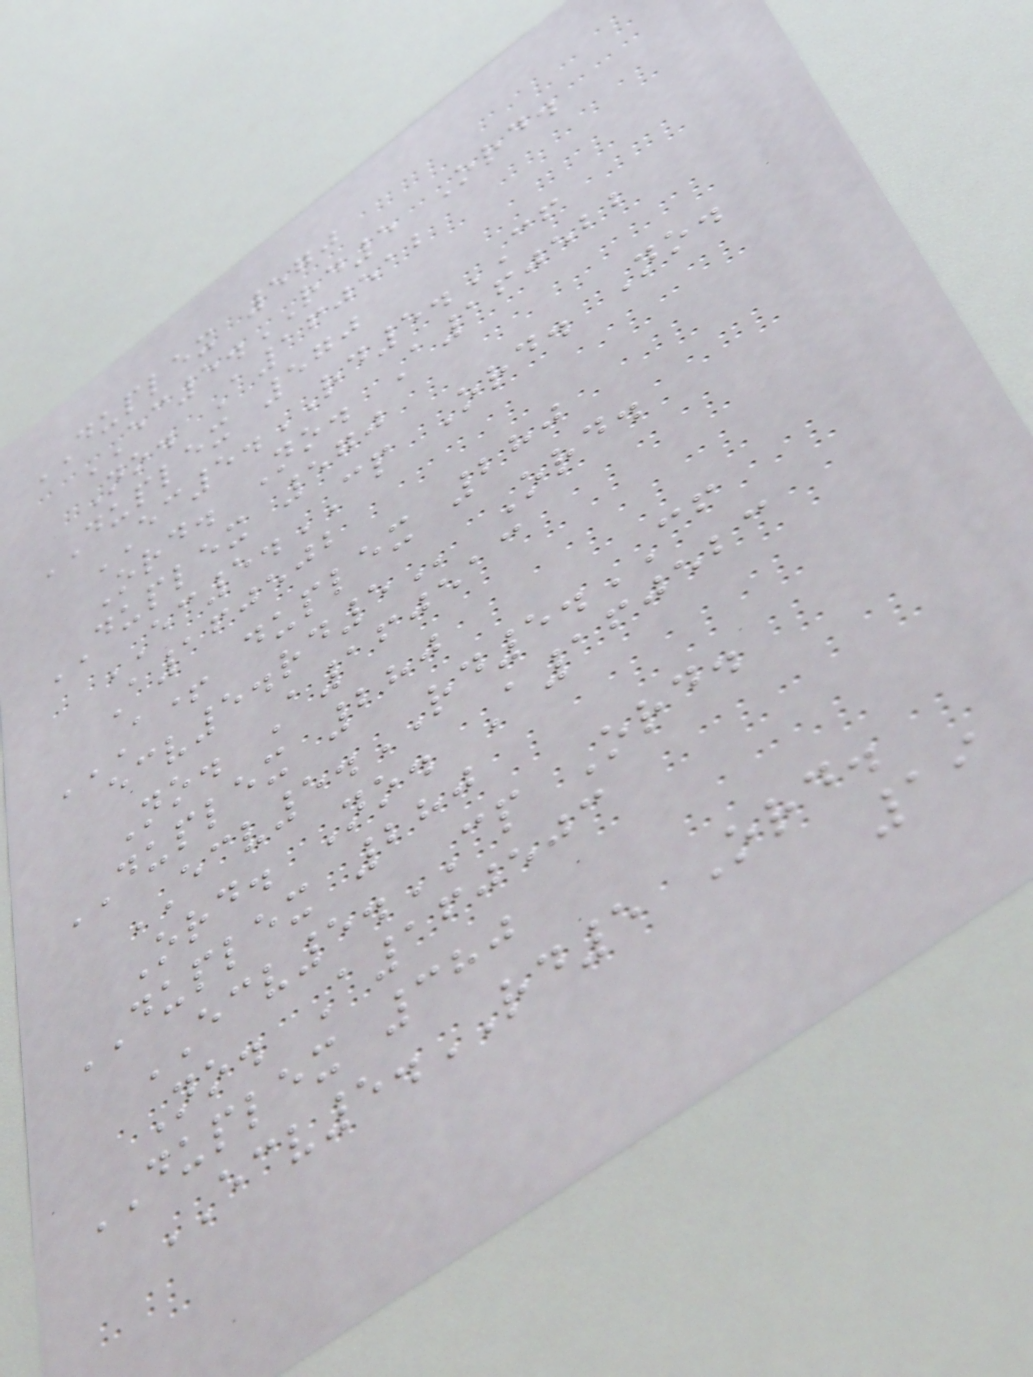DUPLEX 570
EC5.RD5 Ord.
No. A160512
DUPLEX 570
EC5.RD5.CF
Ord. No. A160522
DUPLEX 570
EC5.CP Ord. No.
A160502
A+ DUPLEX 280
ECV5.RD5 Ord.
No. A160513
DUPLEX 280
ECV5.RD5.CF
Ord. No. A160523
DUPLEX 280
ECV5.CP Ord.
No. A160503
DUPLEX 380
ECV5.RD5 Ord.
19
